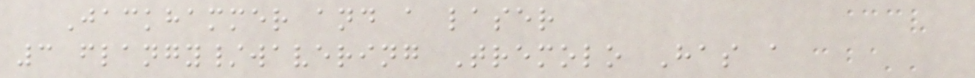Jackhammer and a laser
3 flangy/wavering Tremolo Has a
